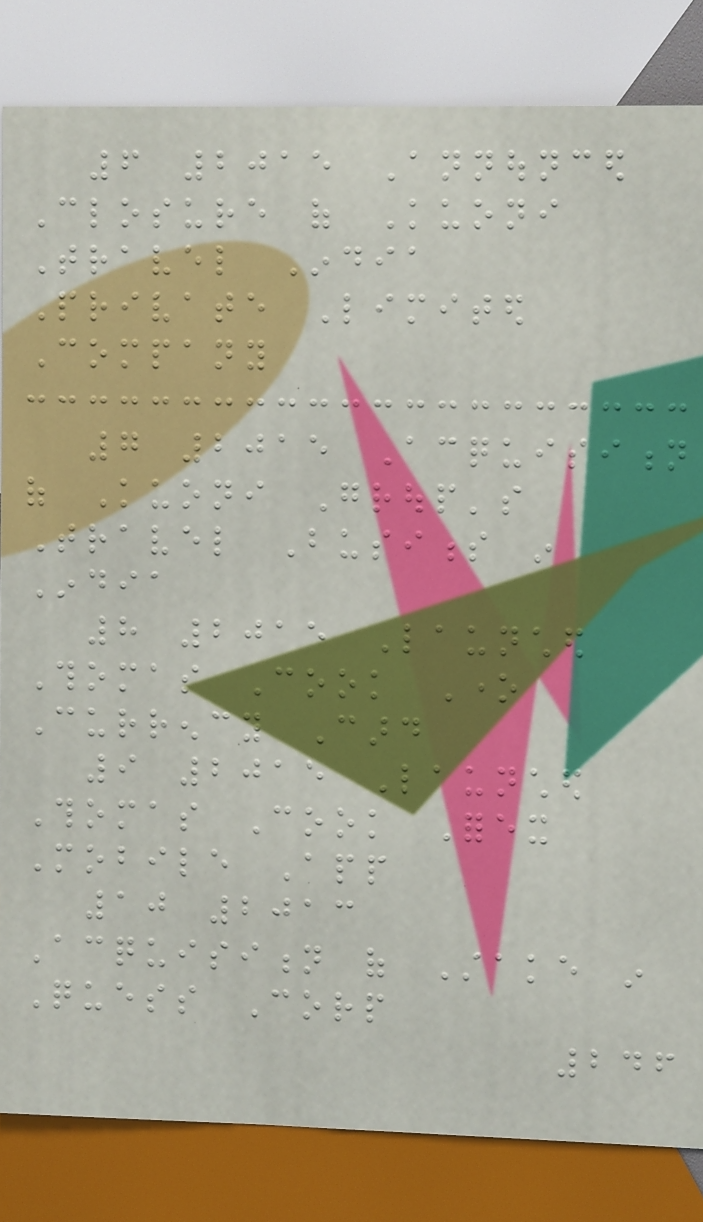6 2015 Announced
Closure of Kuoni
Travel India
Private Limited
Company
7 2015 Acquisition
of Kuoni Group's
Travel Business in
India
8 2015 Launched
Thomas Cook One
Currency Card
9 2015 Launched
Thomas Cook Forex
Mobile App
10 2013
Acquisition of Stake in
Quess Corp
246
